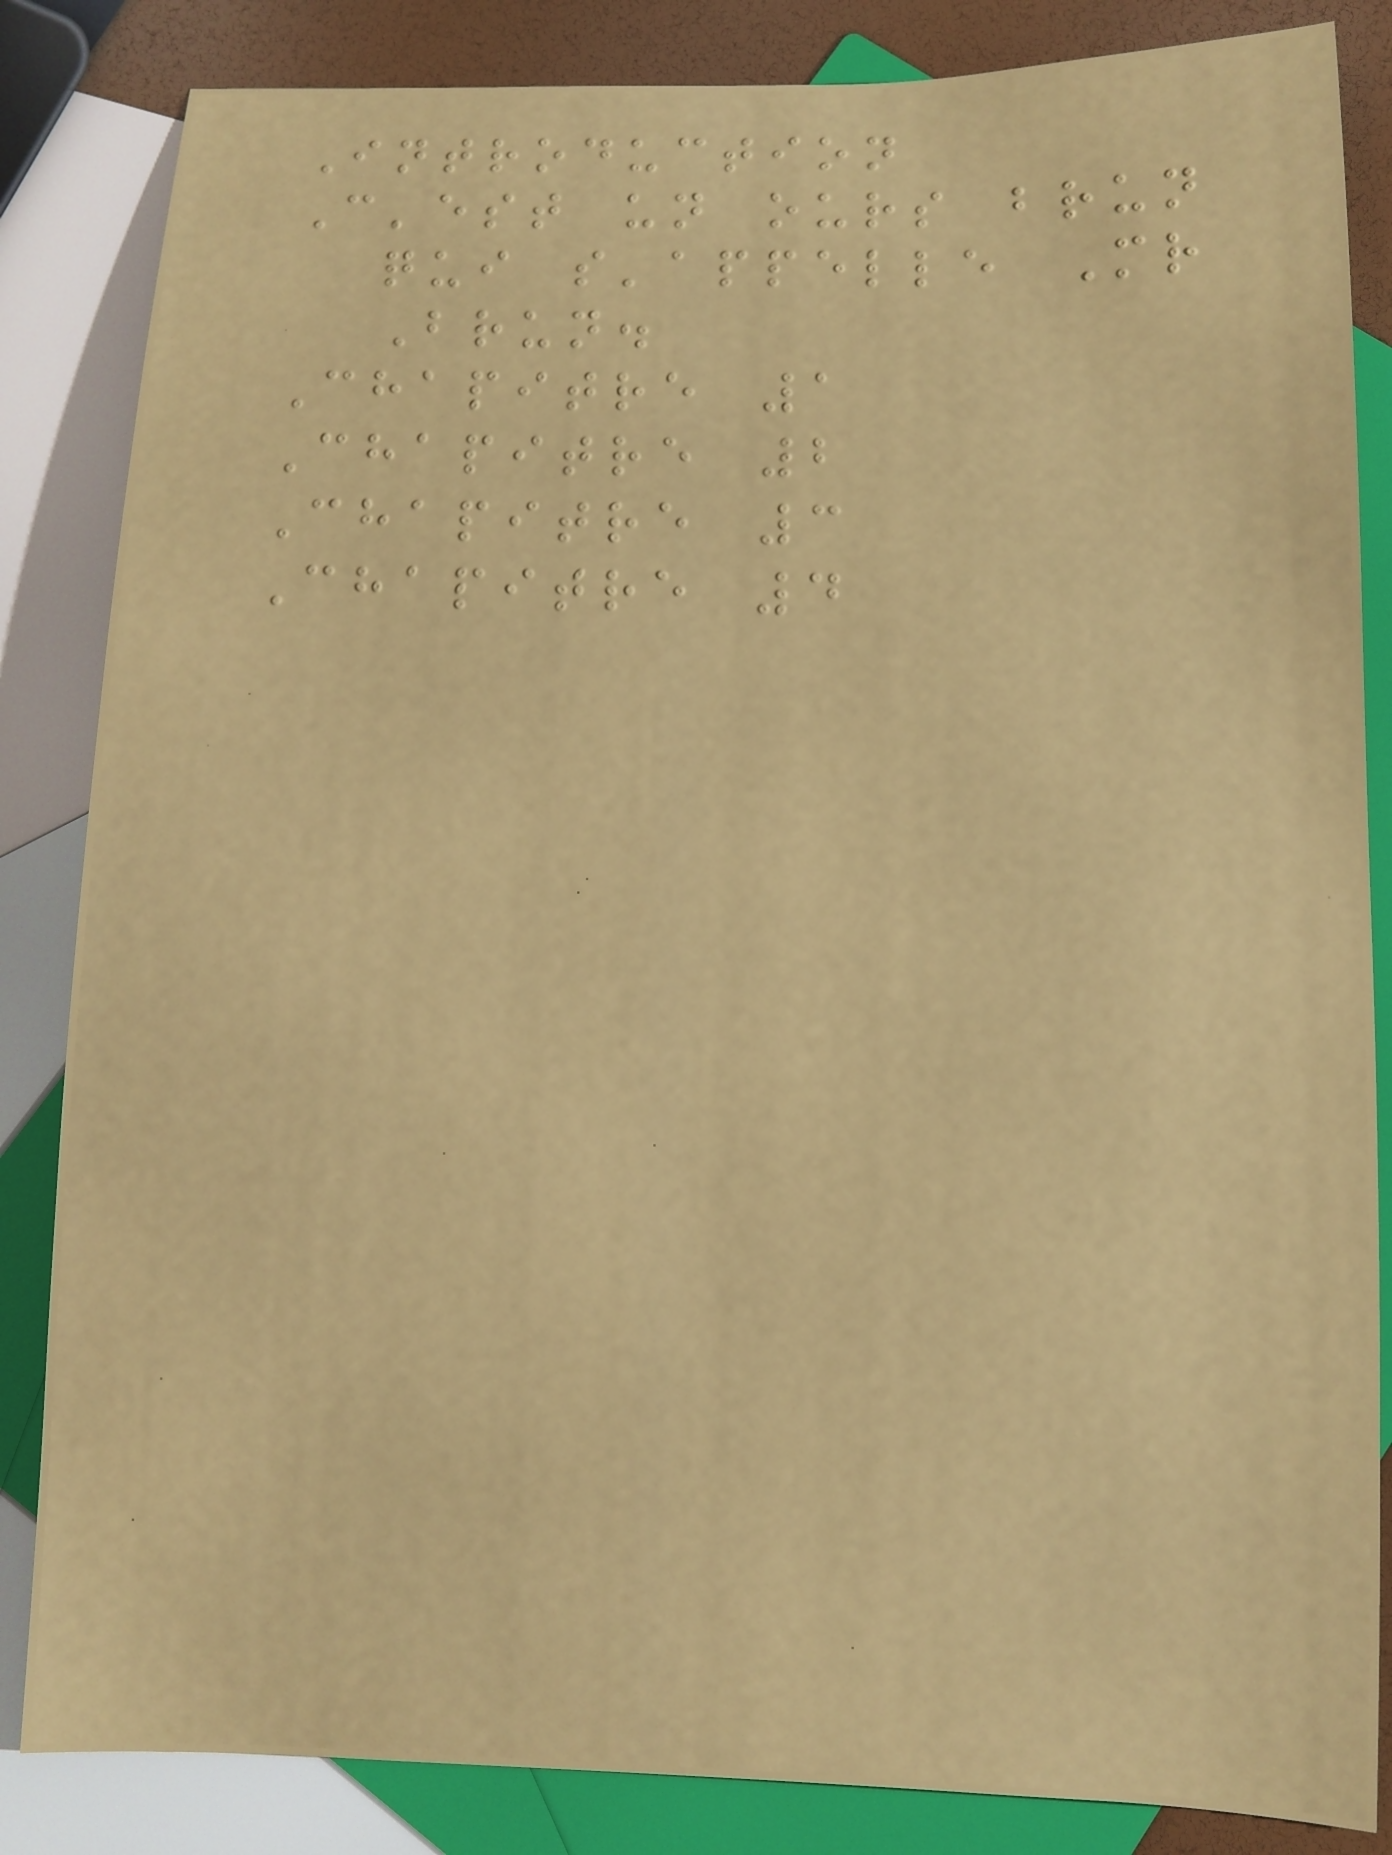Introduction
C'est un ours brun
qui s'appelle Mr
Brun.
Chapitre 1
Chapitre 2
Chapitre 3
Chapitre 4
